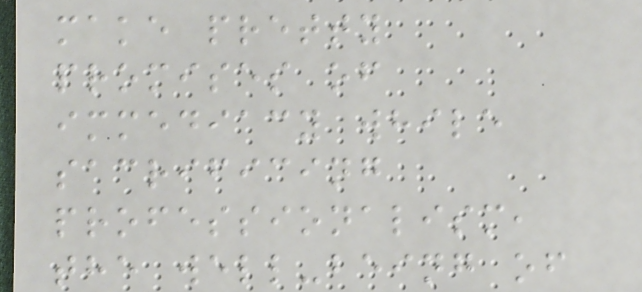make pretty
promises of
immediacy while
sacrificing
professionalism,
the well-being of
